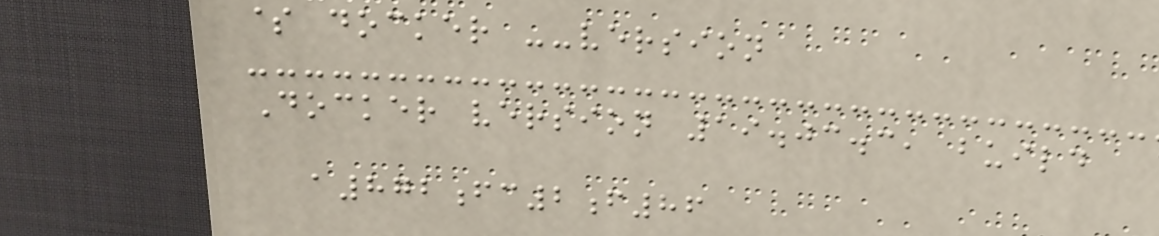$ docker --version
Docker version 19.03.3, build
a872fc2f86
